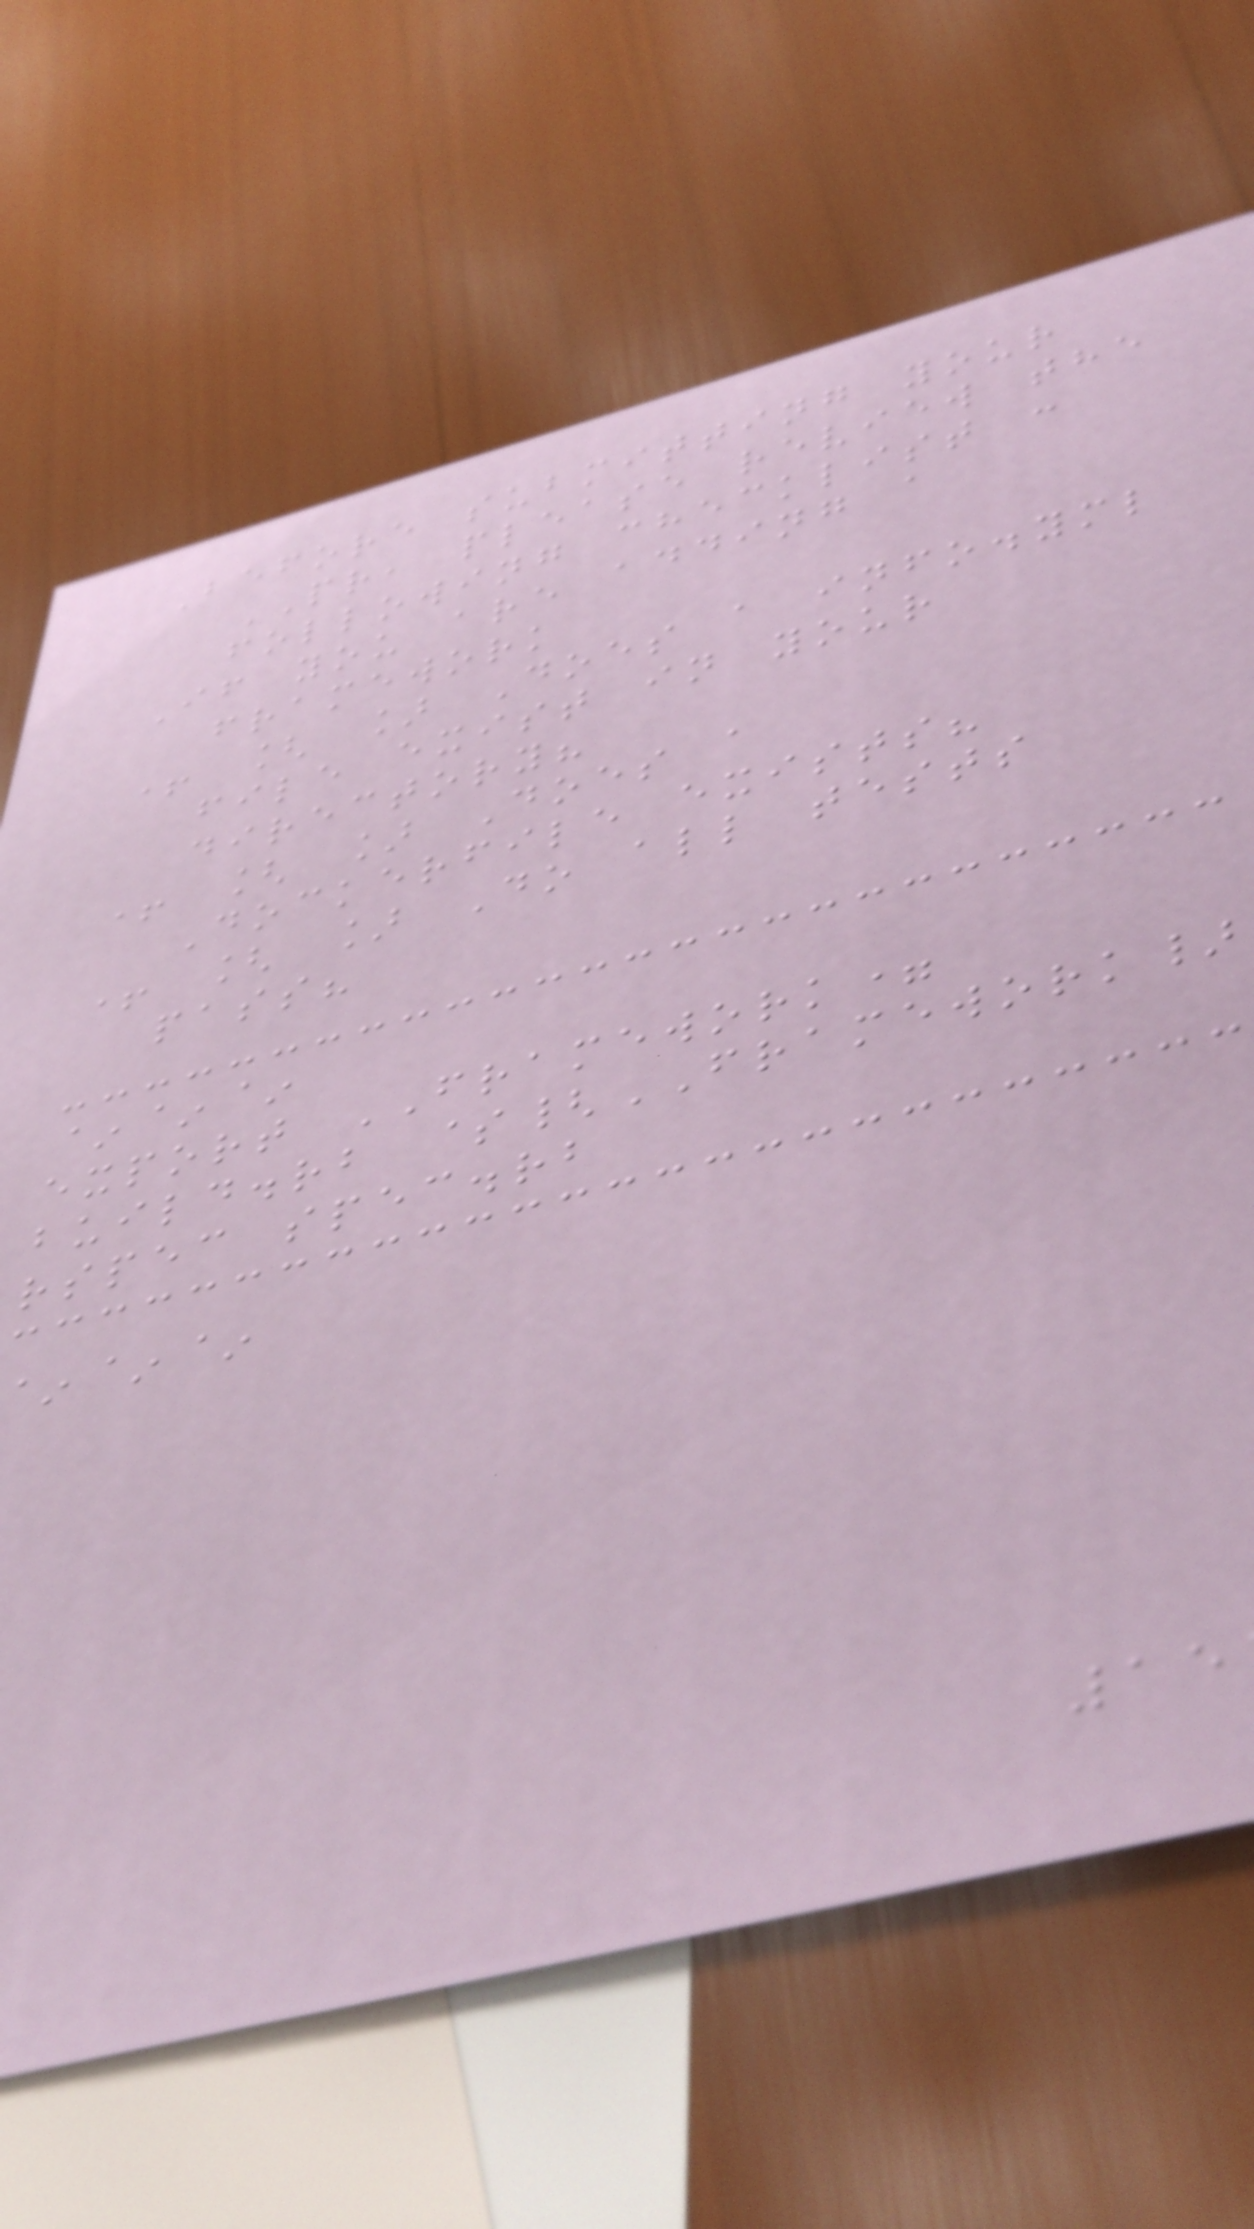Before submitting your
PR, please review the
following checklist :
If you are adding a
framework
+ [ ] Does a info.yml
file exist in your
directory?
+ [ ] Does a
Dockerfile exists?
+ [ ] Do all tests
pass?
~~~
export FRAMEWORK=
build.rb ${FRAMEWORK}
rspec spec.rb
~~
